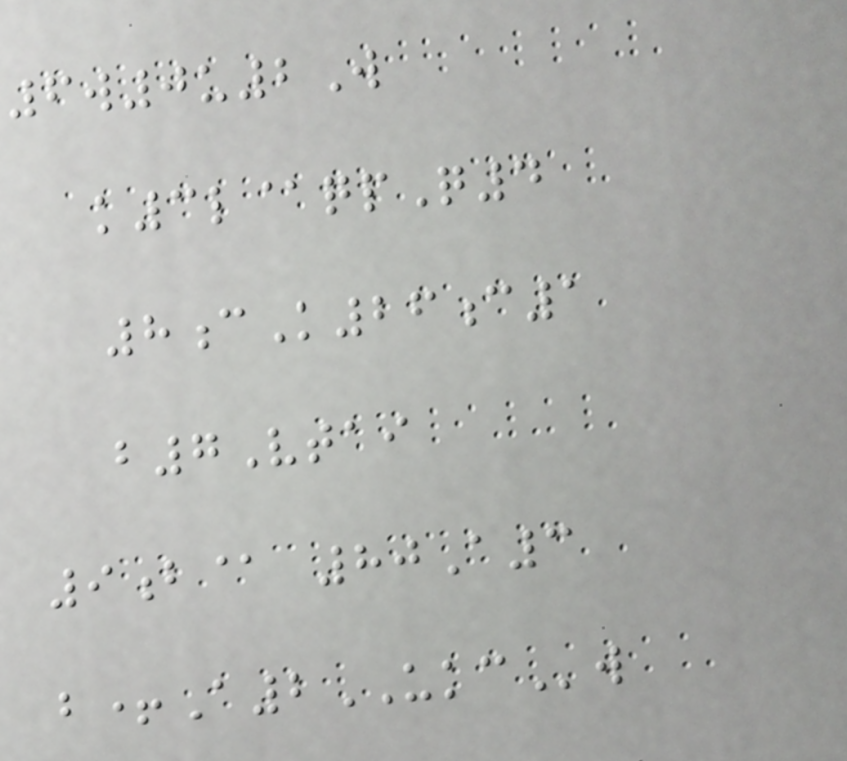6w0u2W
k3l@qpQ4
8cK26c1
b7Vtai
9b@ 80A3
b+A2UKCw
